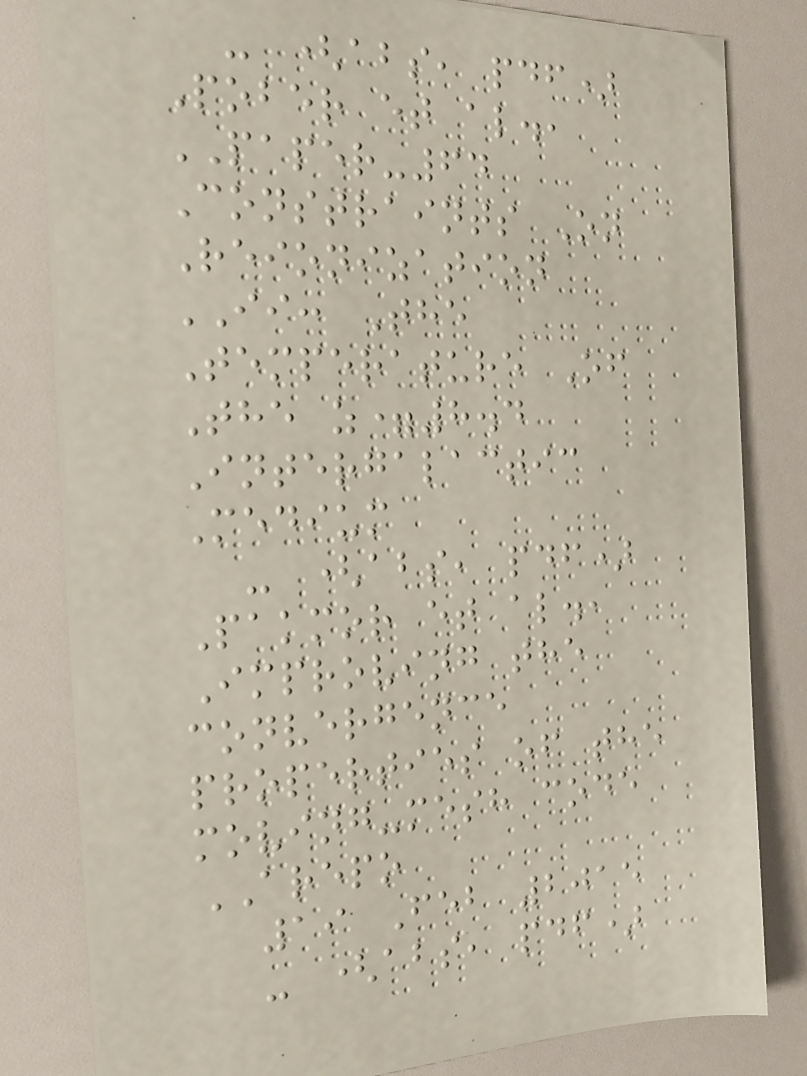- (abs, pdf)
Pober et al.,
PAPER-64
Constraints On
Reionization
II: The
Temperature Of
The z=8.4
Intergalactic
Medium
- (abs, pdf)
Pakmor et al.,
Improving the
convergence
properties of the
moving-mesh code
AREPO
19 Feb 2015
- (abs, pdf)
